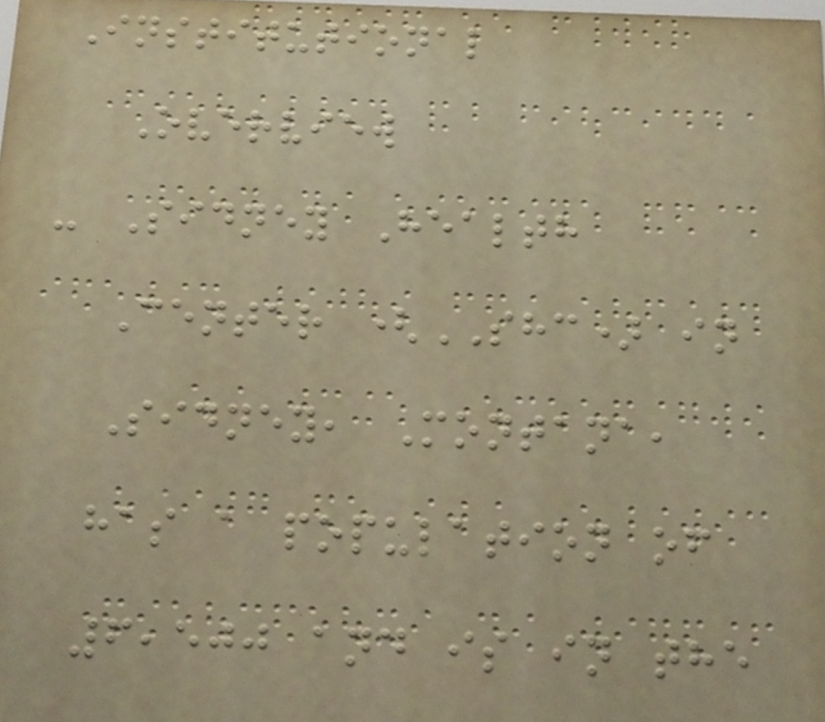Institutional
Overview
- Sidney Health
Center (SHC) in
Sidney, Montana,
has a population of
6,500 and is in the
